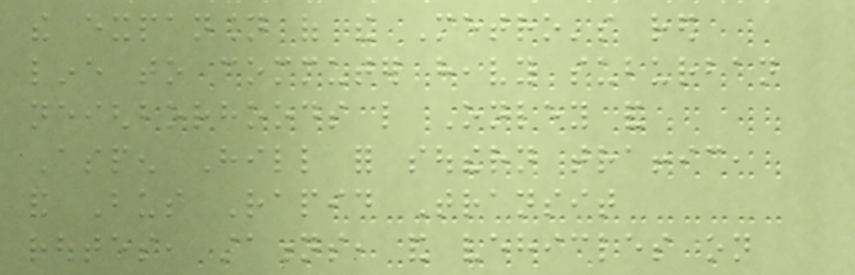the expansion of the Metro's red
line to commuter heavy suburban
neighborhoods like Onley and
Aspen Hill for southern traffic,
and Bus Rapid Transit
routes, stations, and vehicles on
